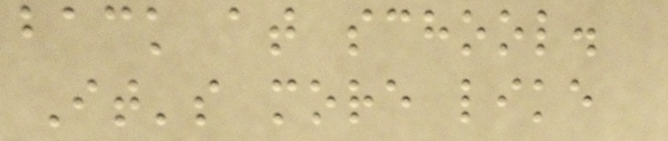back at school.
It's more like
